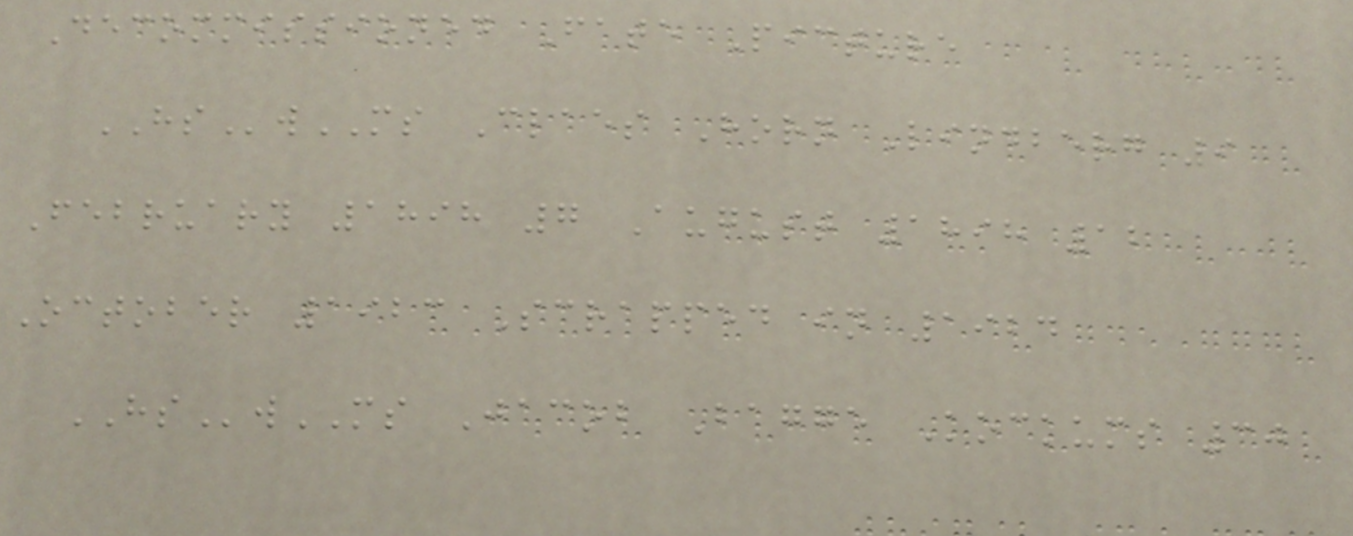Decommissioned Fate Picture
HSwMS Claes Horn Lindberg 9
February 1898 7 August 1898 12
October 1923 Scrapped in 1924
HSwMS Jacob Bagge Kockums 30
